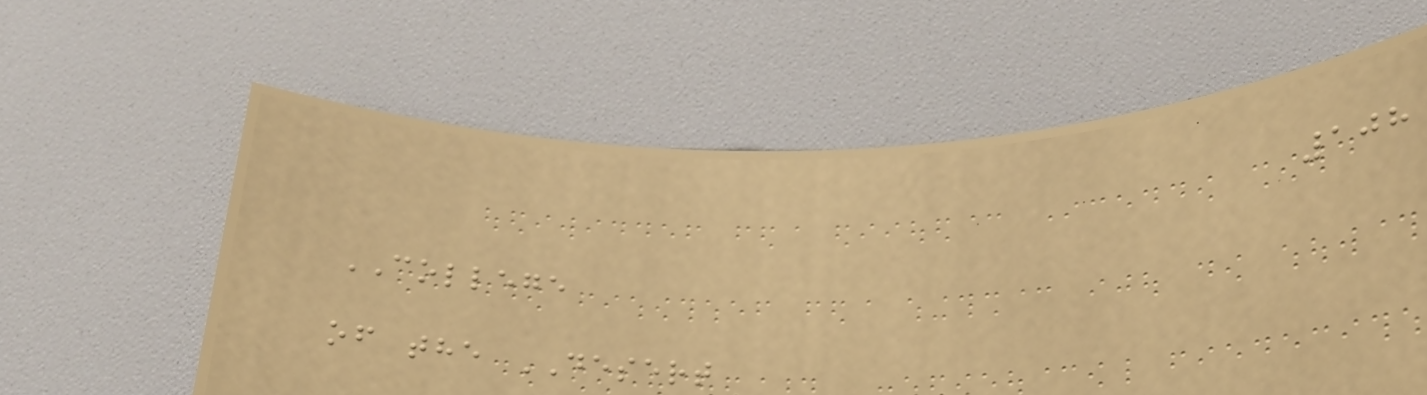108
COLLEGE
of the DESERT
